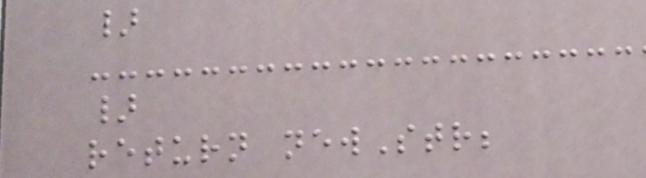}
}
return newStr;
